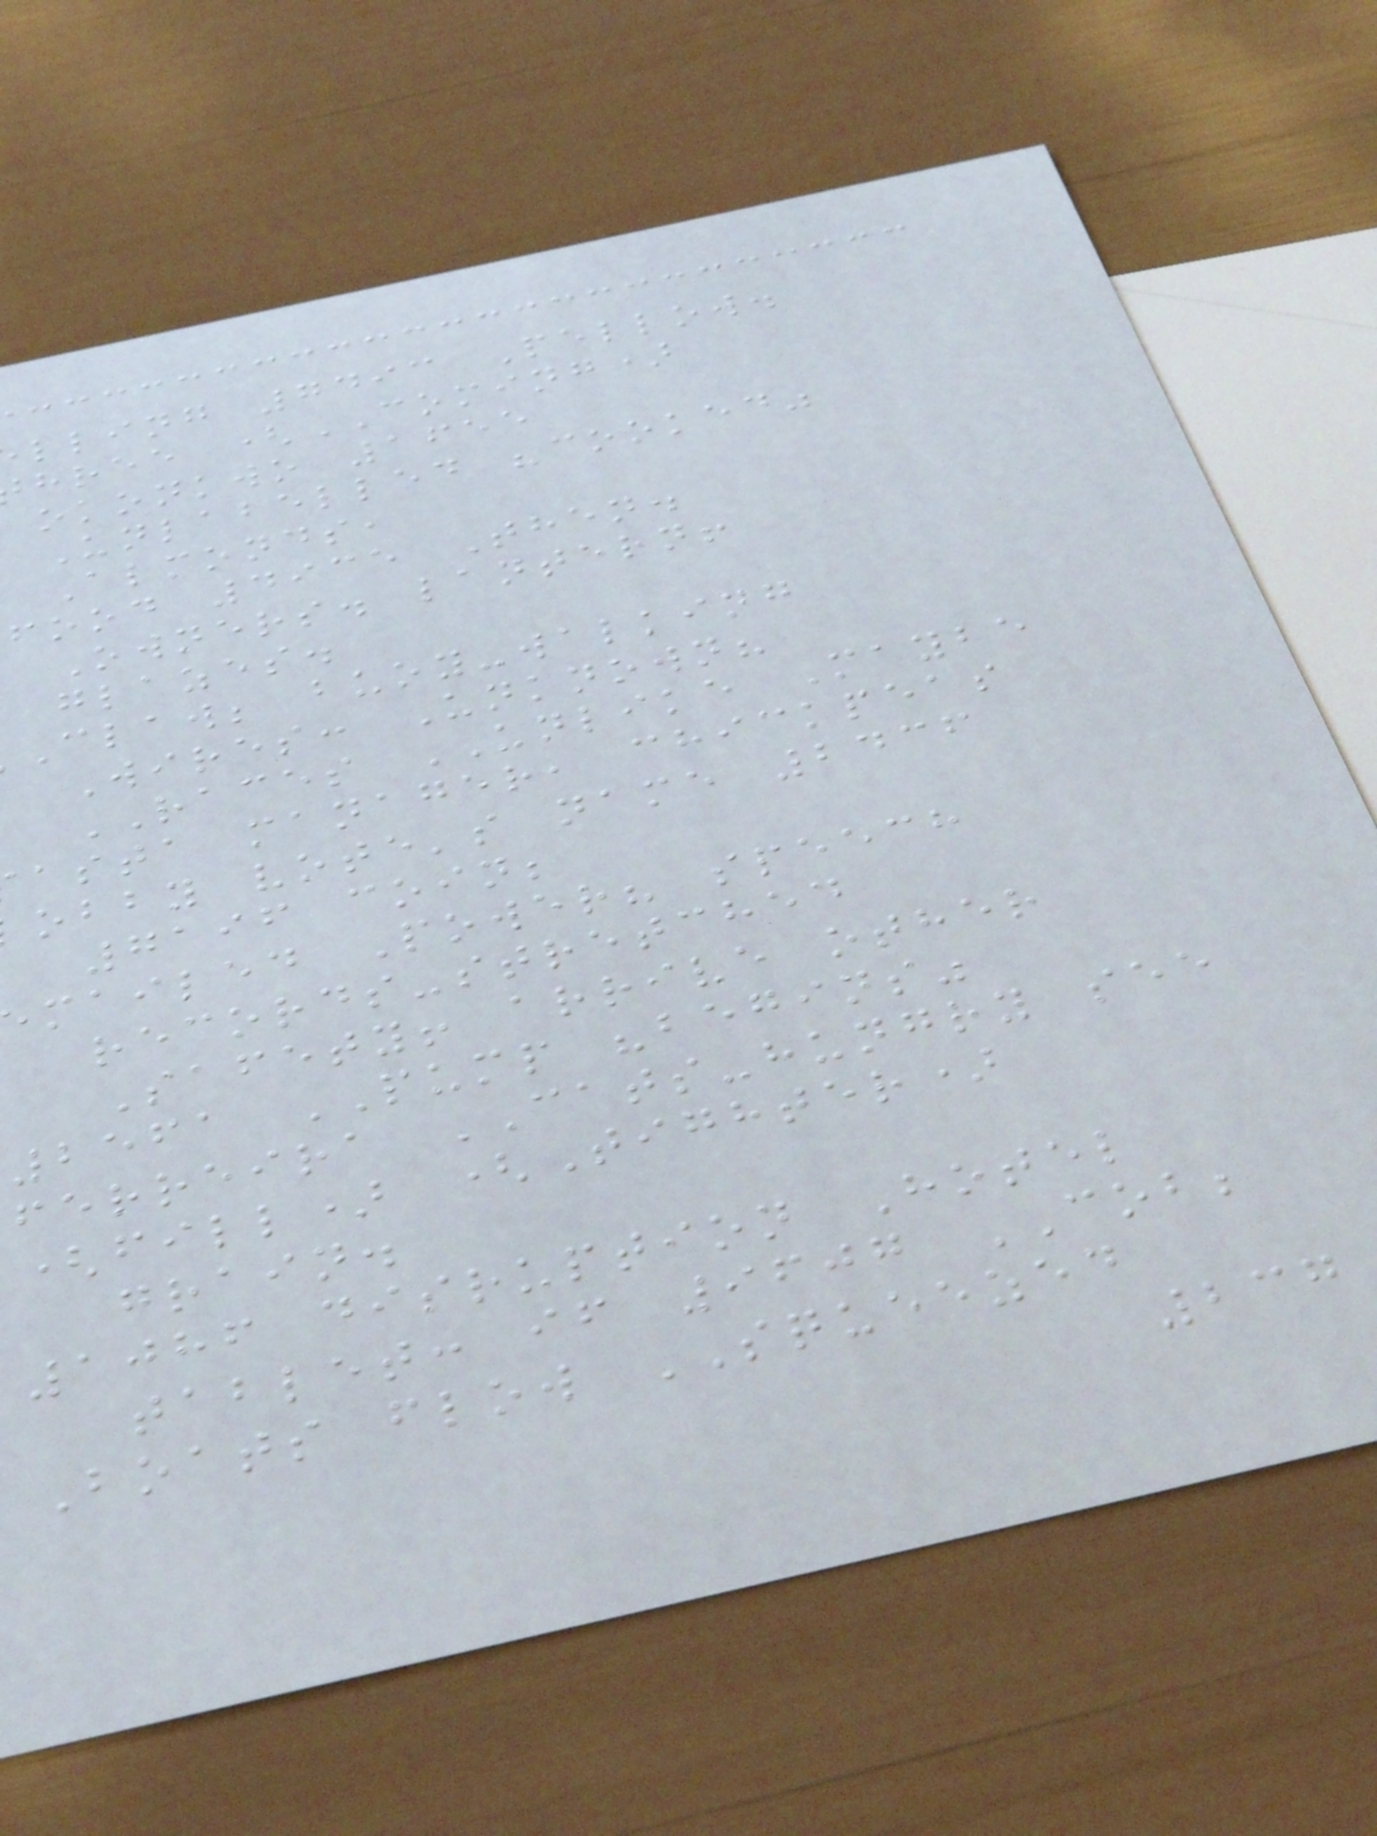lling 7493 Pellow.
hree (COMING)
okonkwo 1655
Unlabelled "cooked"
Almonds,
food 4935 Then.
Owners. lantern!
glazes.
claw; buoy-walking
Wires: Unknown?
RACES UNLIKE Maybe
asta manager, chickpeas
obby vote's name 2436
7196 coin;
mailed Power? speech
records-stretched
Safety! arrive other
2561 PUMP "begins"
ferreira CATS-hungry see
(fill) (Tighter)
grain.
1086 disruption Hotel
tablet: if 9607 COB;
Boats flow SQUEEZED
237
